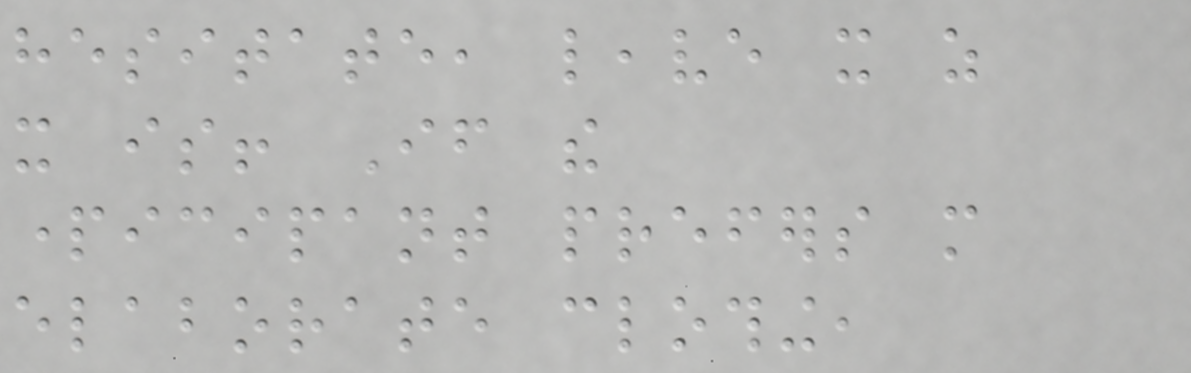hesitate, leave it as
it is! If the
participant prefers more
elaborate clothing,
